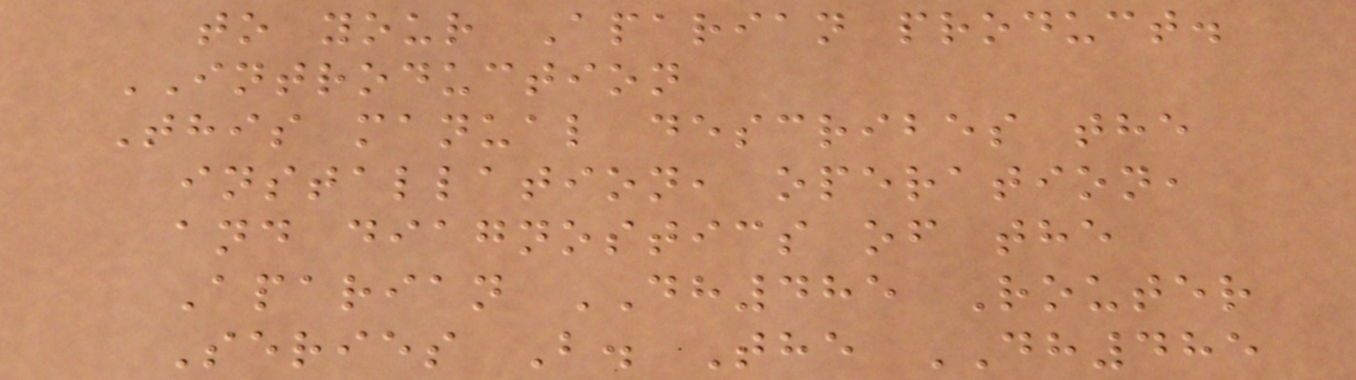to your Aparian product.
INTRODUCTION
This manual describes the
installation, operation,
and diagnostics of the
Aparian DH485 Router
Series B. The DH485
